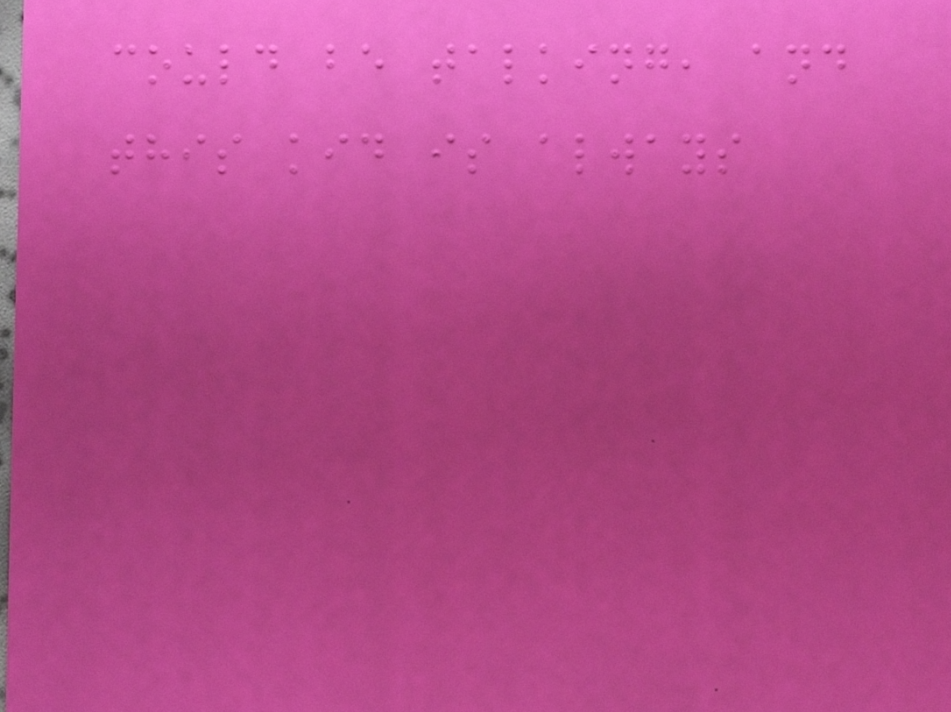could be talking, and
this kid is always
